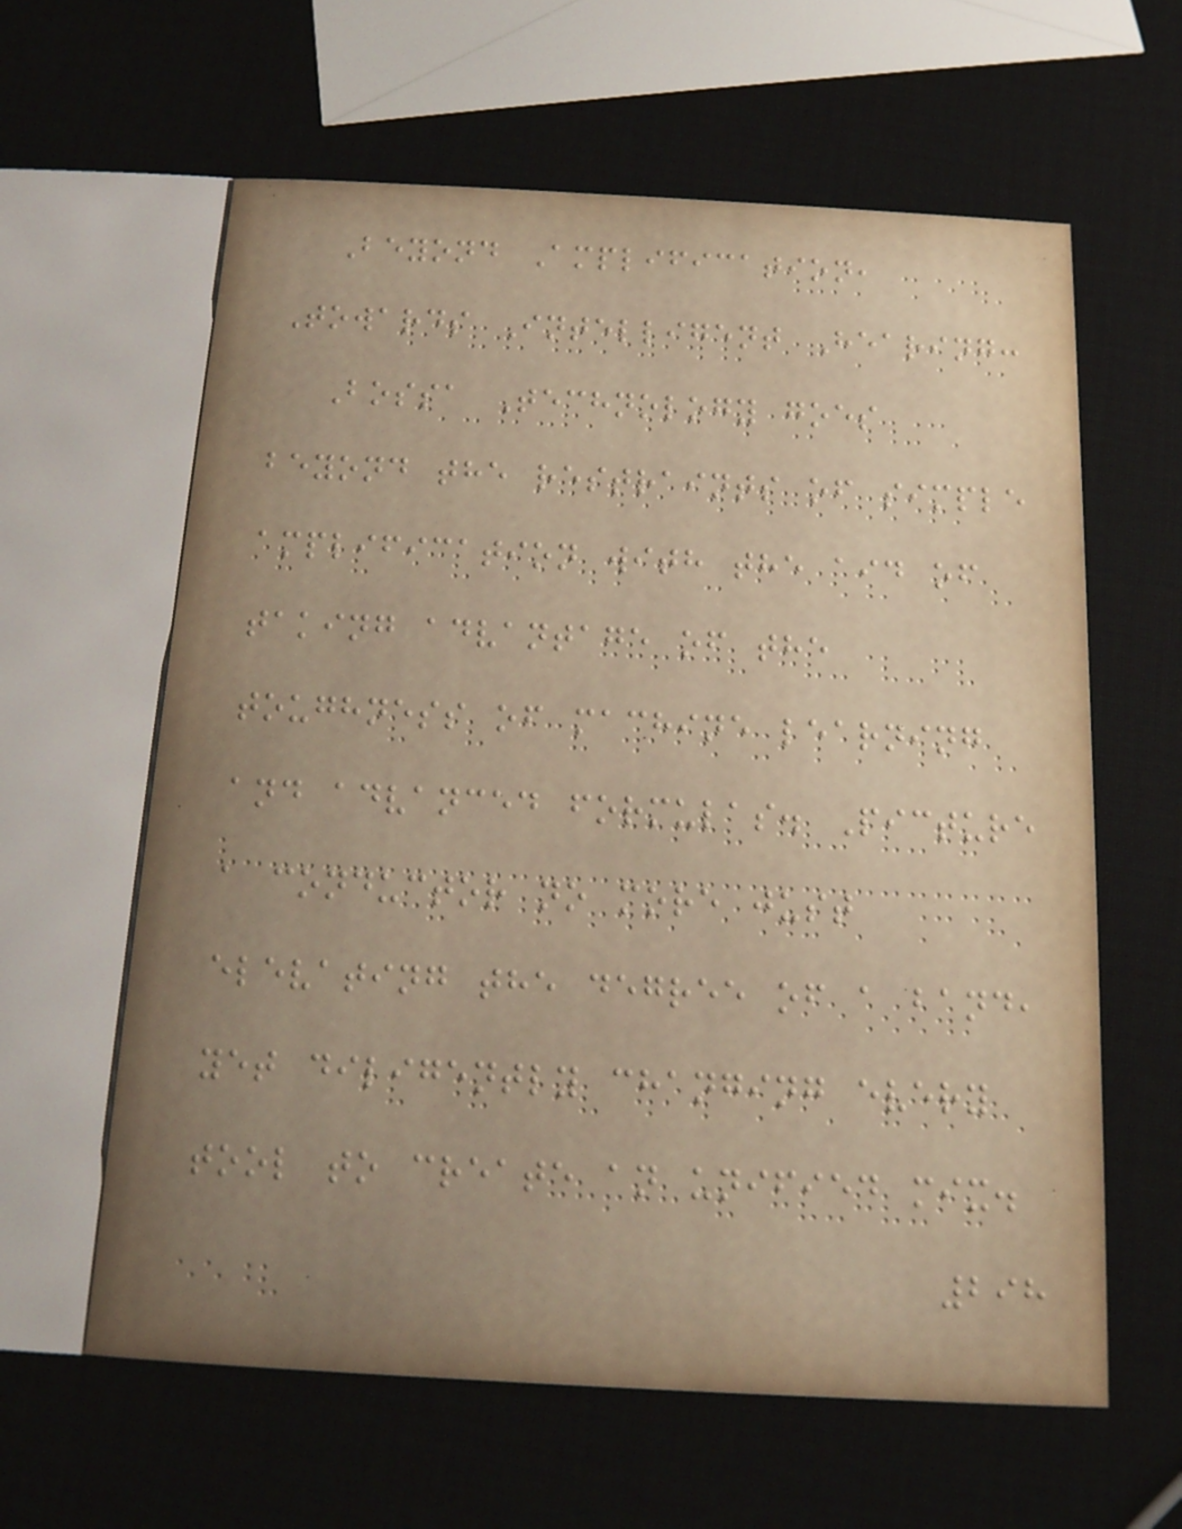Beyond Amplification,
Towards Intelligent Hearing:
Bossa Technology goes
beyond the restraints of simple
amplification with the aid of
taking advantage of the
toughness of machine learning
and advanced formulas. Picture
a conductor no more just
elevating the degree of a band,
yet diligently changing every
tool to create an unified mix.
298
